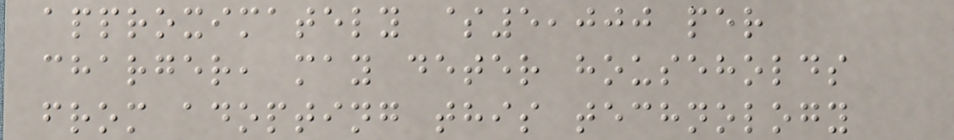approximately $5,000 per
charger, may deter households
from adopting this technology
